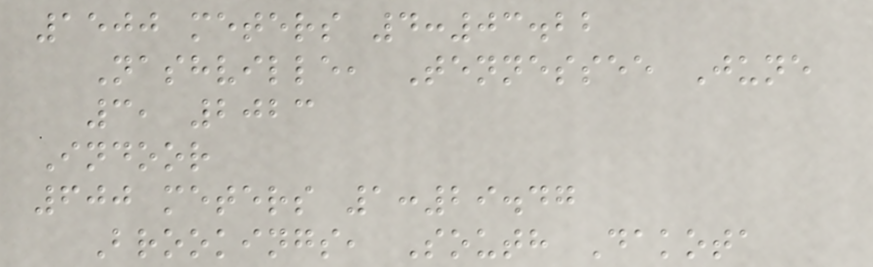1500 meters 4:03.22
Nashville, Tennessee June
3, 2023
Indoor
600 meters 1:29.47
Brookings, South Dakota
